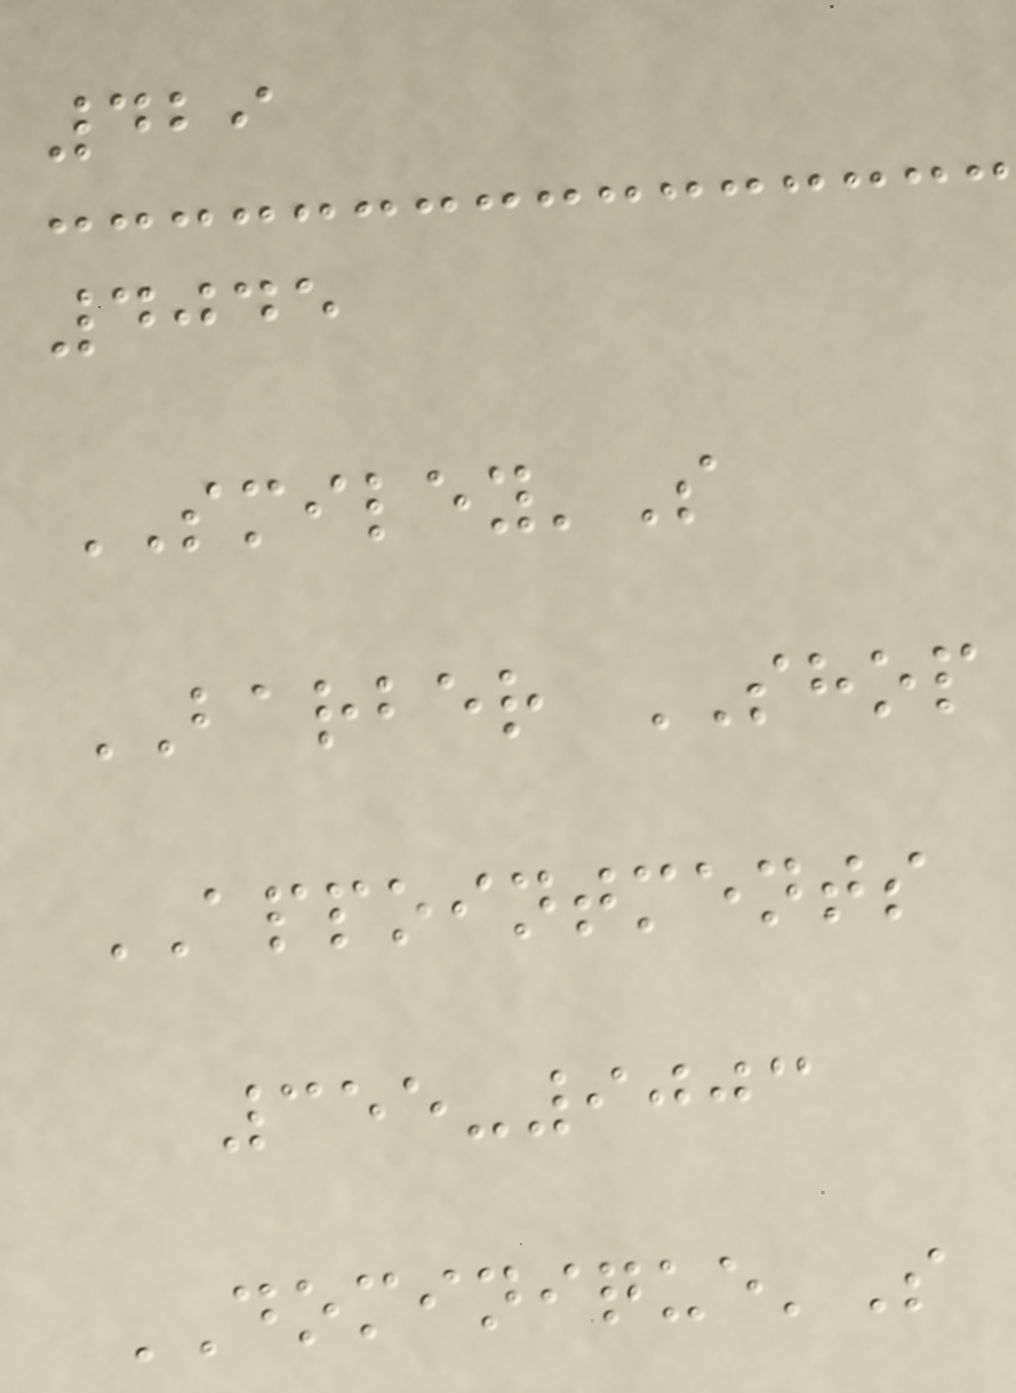429
4045
SMILEY'S
BARBER SHOP
APPOINTMENTS
355-9003
DOMINIQUE'S
